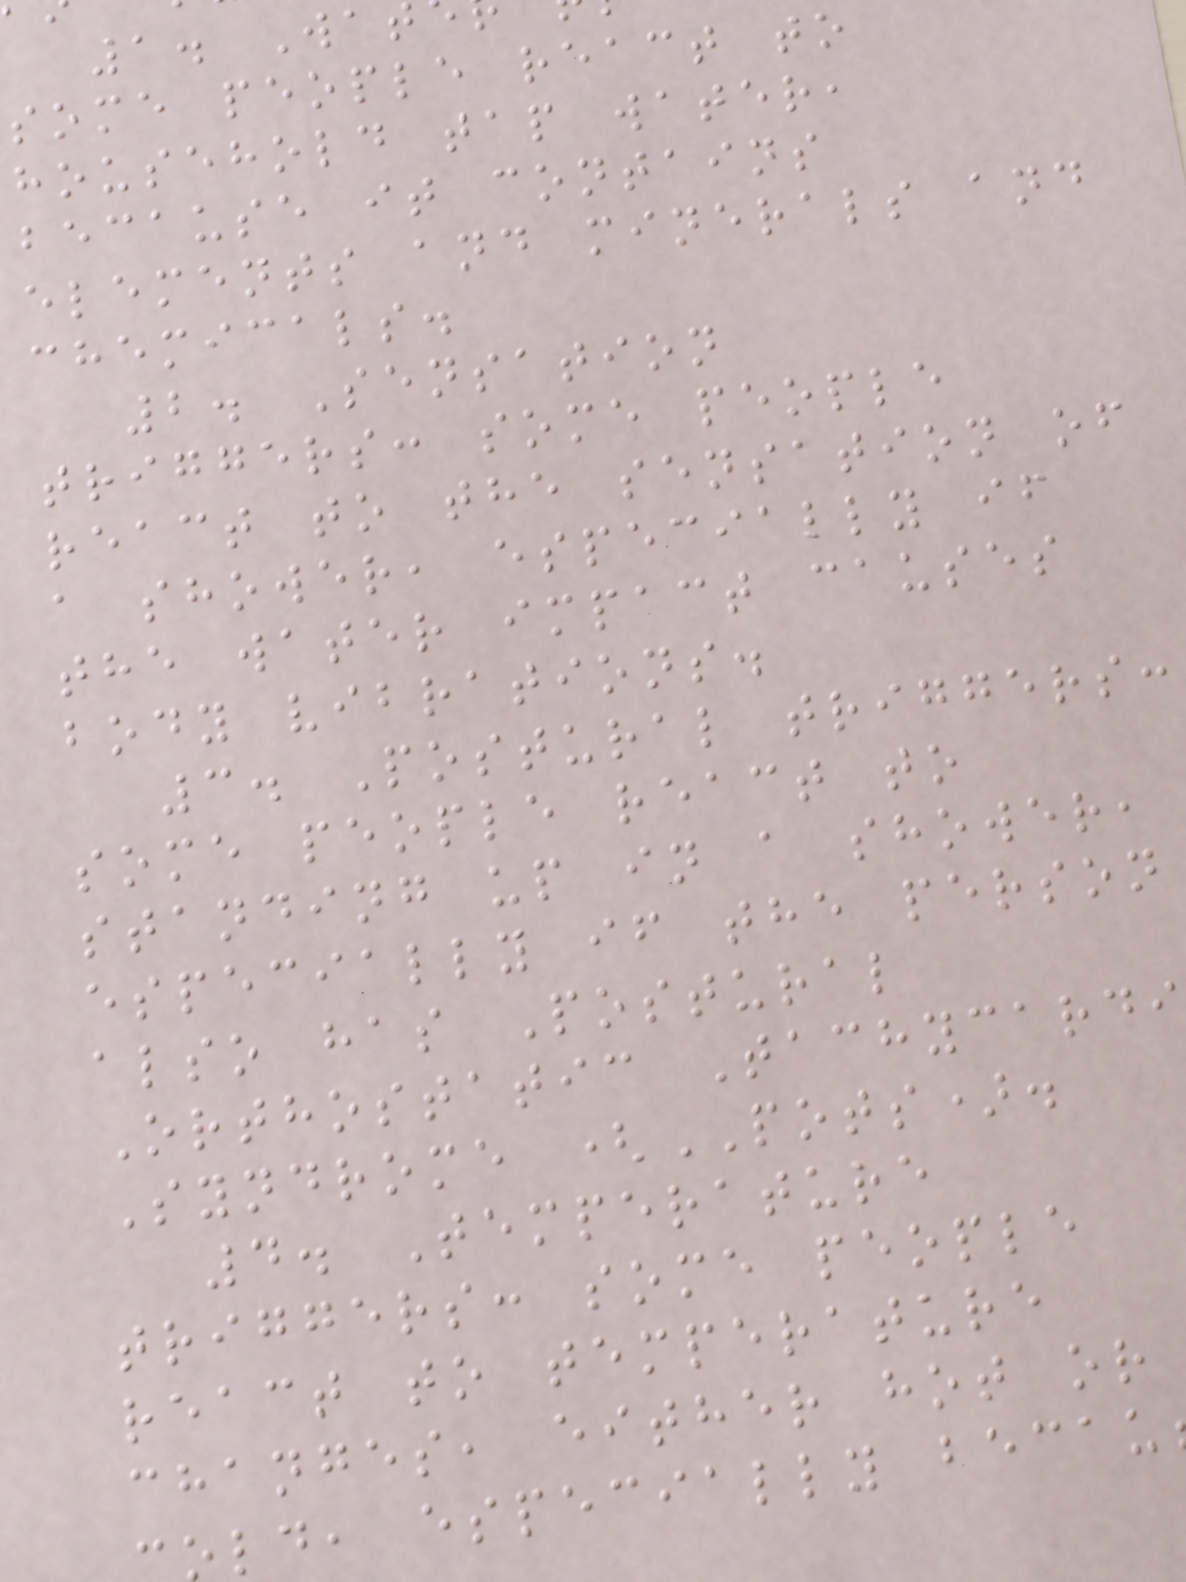1. Wat
some people react to
household tap water,
because it contains
elements and minerals and
chemicals.
2. Sensation
triggers: some people
react to the sensation of
a shower, especially if
the water impact causes
body vibrations.
3. Postural triggers:
some people react to
standing up in a shower,
especially if the person
also has Postural
Orthostatic Tachycardi
Syndrome (POTS).
4. Temperature
triggers: some people
react to temperature
changes, either hot or
ld, especially becau
